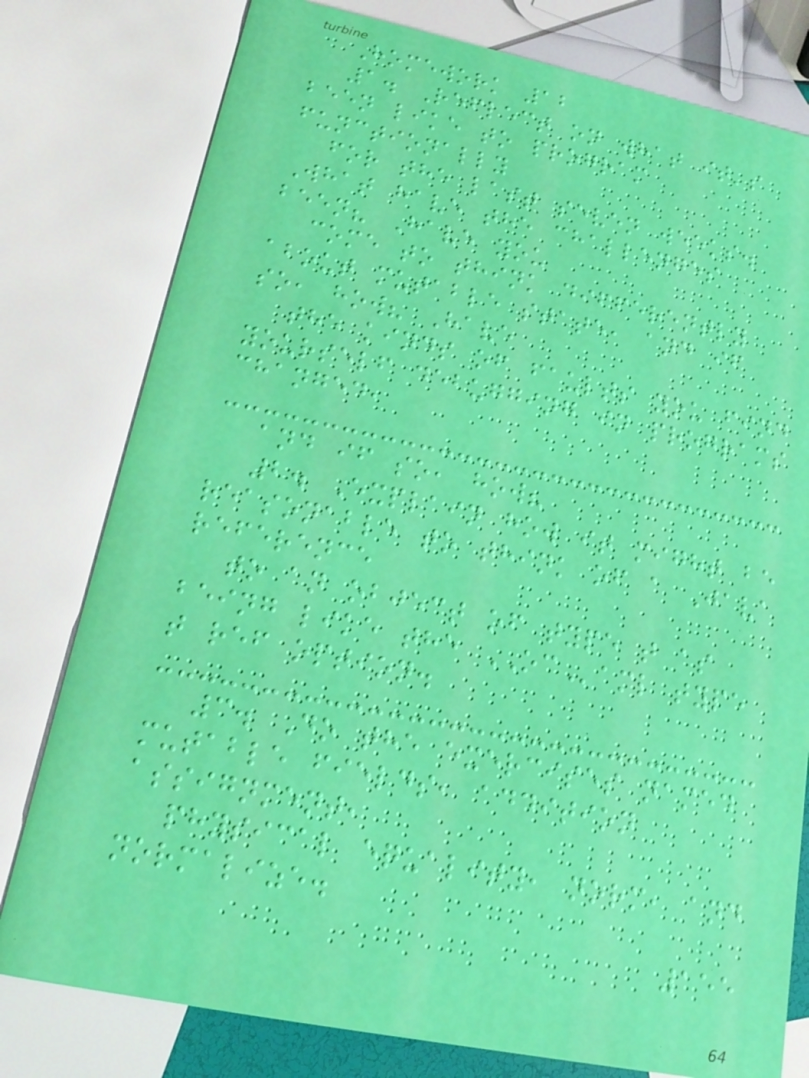Homework 12
1. Reflect on what it's
been like to program
functionally
for the last seven weeks.
What have the challenges
been? Have you
come to think differently
about mutable state, and if
so, how? Have
the kinds of faults you find
yourself debugging in programs
changed,
and if so, how?
2. Explain how it might be
reasonable to think of a Java
reference
to an object of type t as
being like the OCaml type
t ref option.
3. Do the exercises named
mutable fields, addition
assignment,
physical equality, norm, and
normalize.
155
